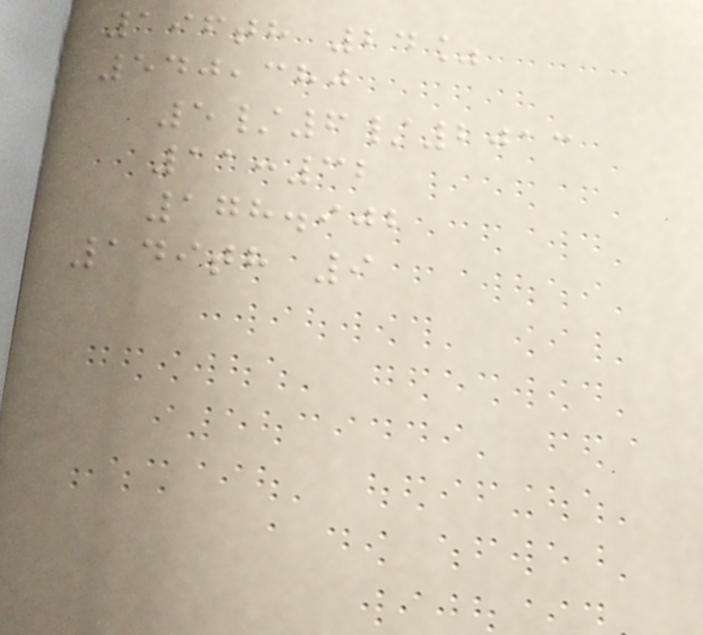196th 24%
540,380
5/6/2013
11:32
178.902
149th 9
